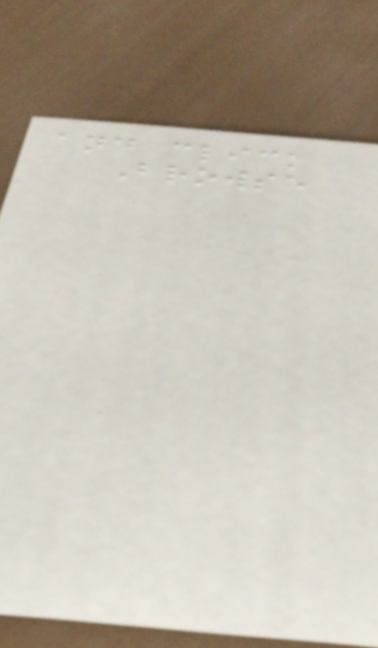and click
Browse
